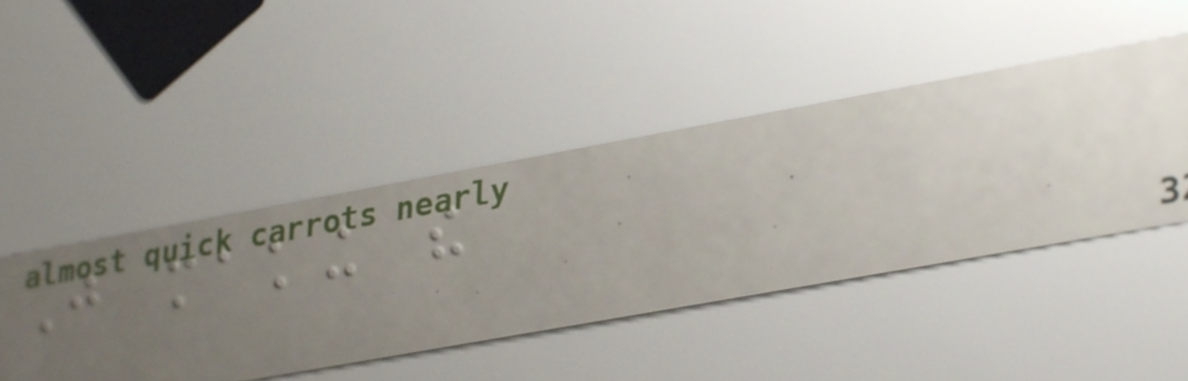Just making the
